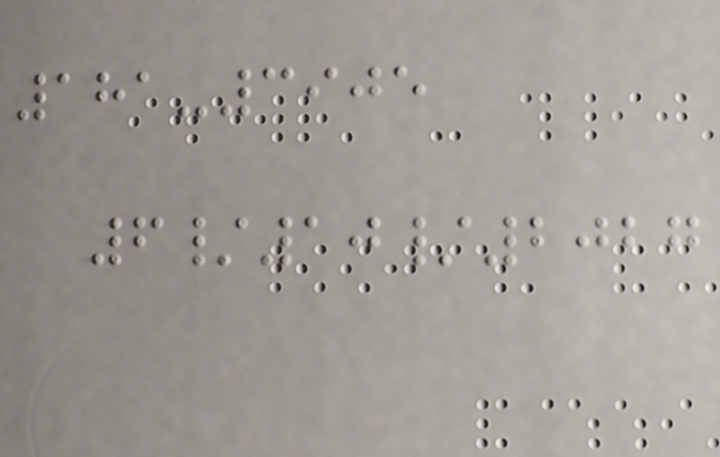181-3905
6/10/2027
